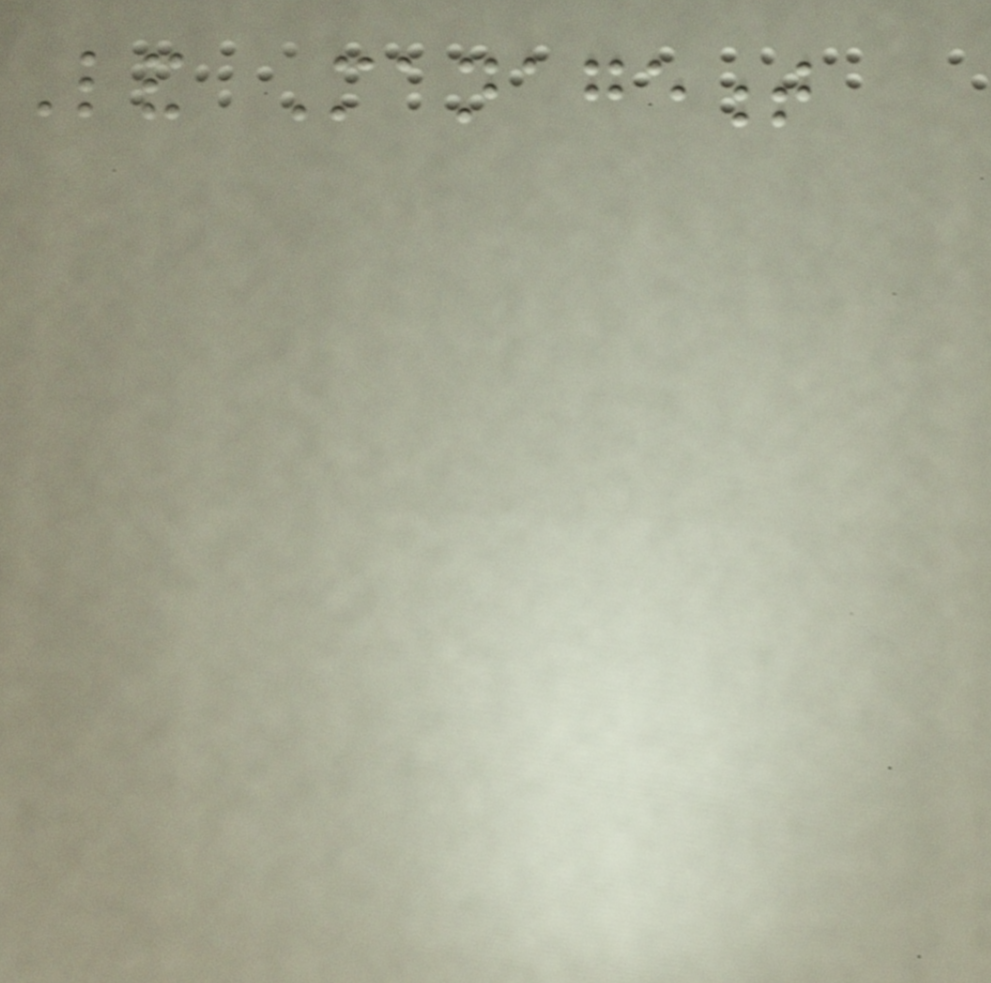Land Management
